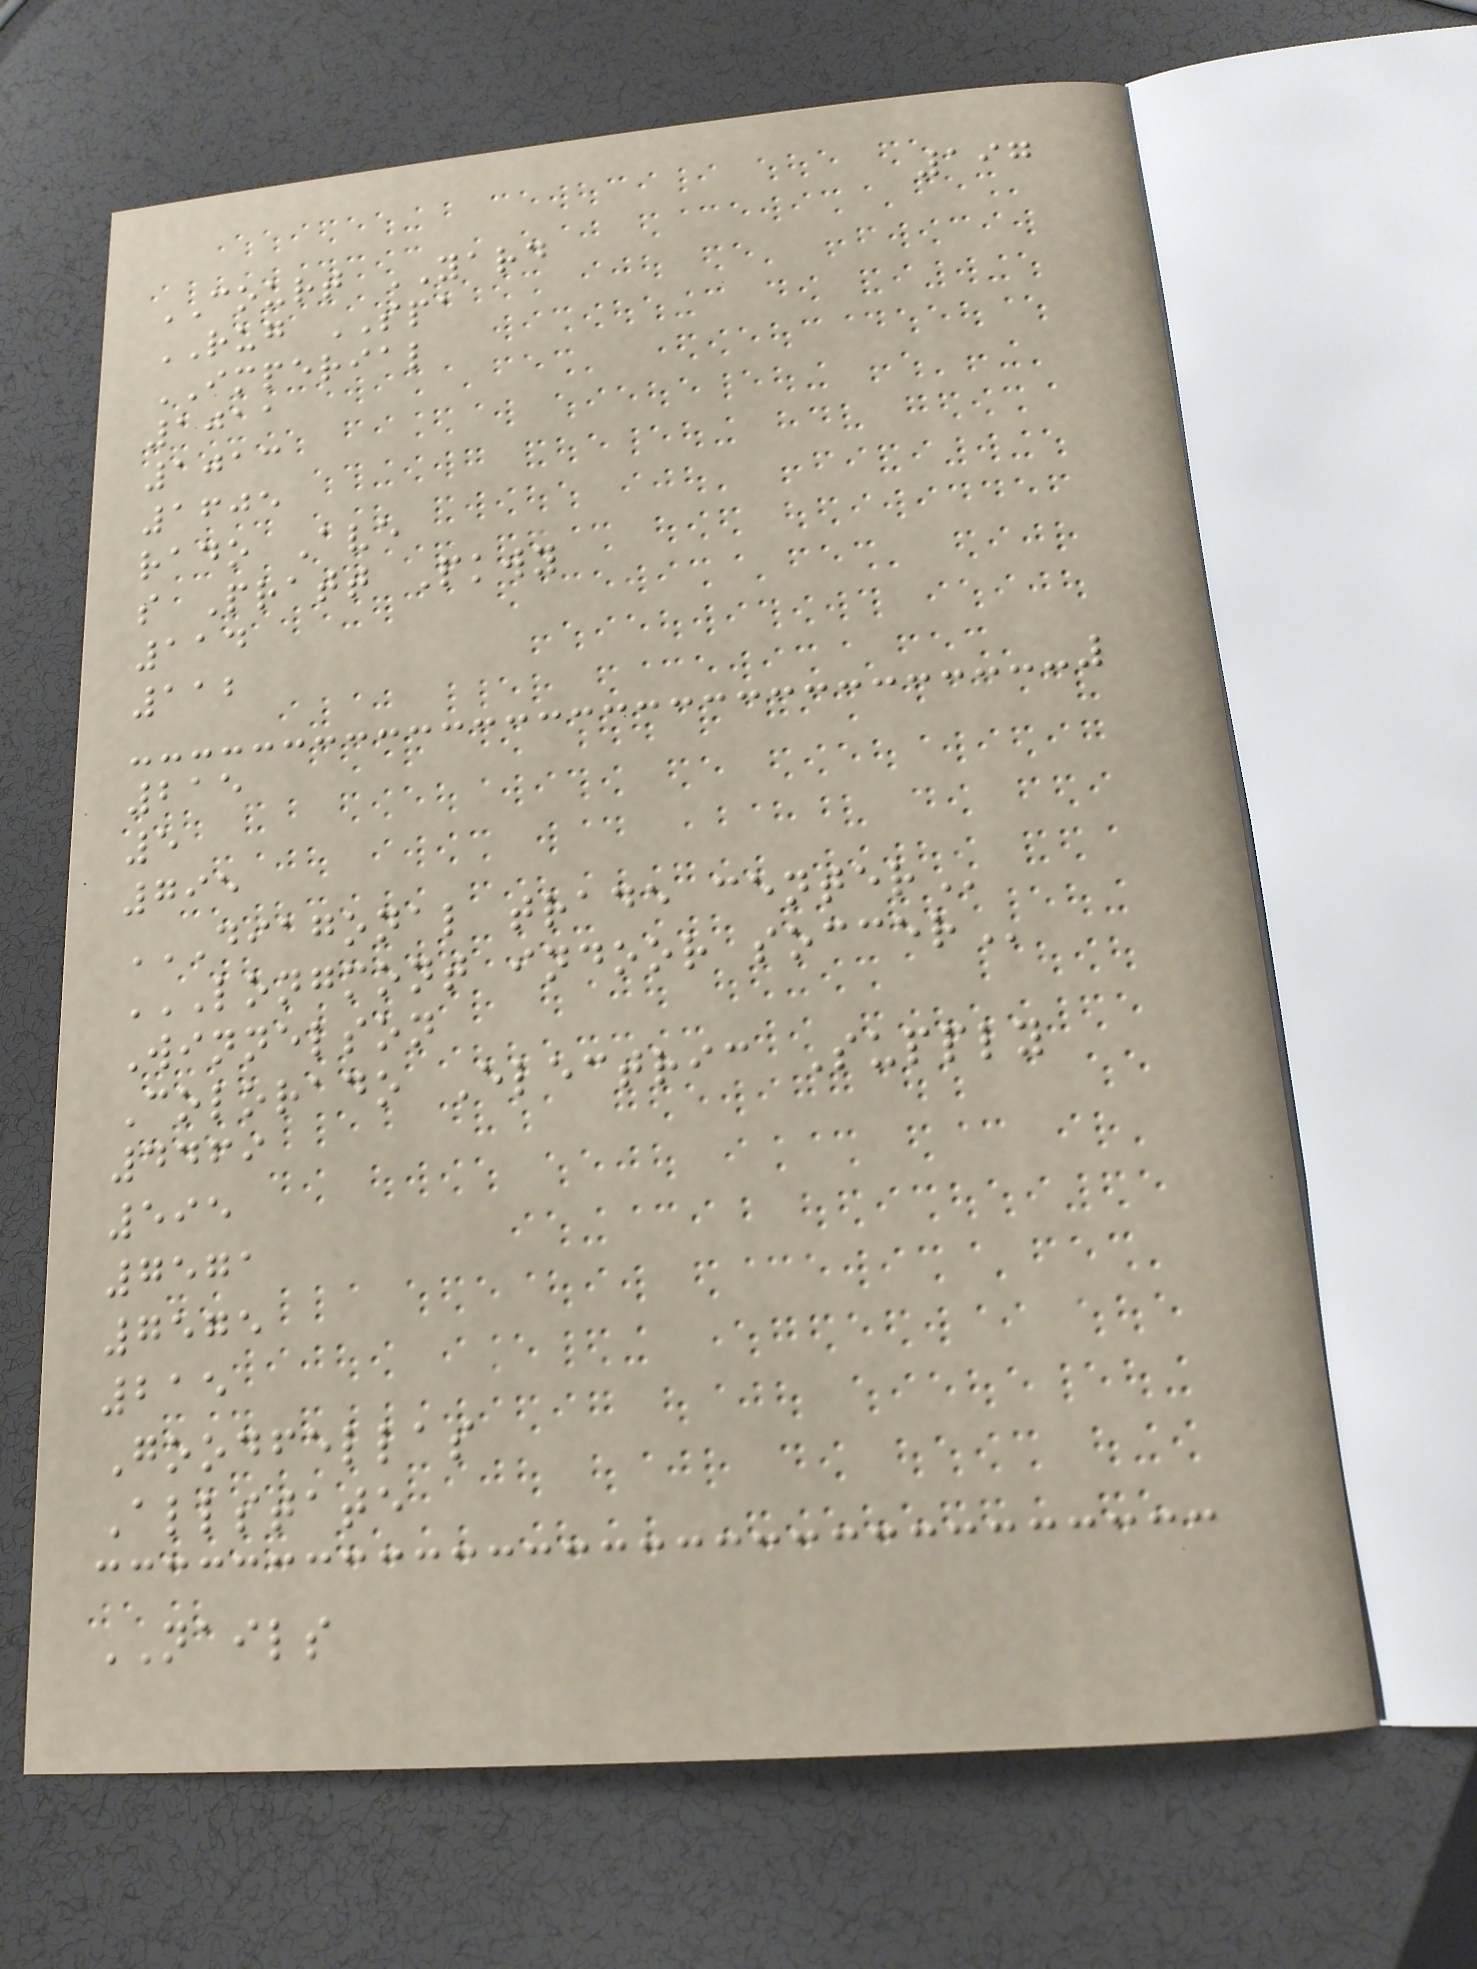197
COURT YARD
RUG SPA
IMPERIAL
1011
1013
1605
rado Ave
s Pratt Pkwy
114
112
215
5
795
DIAGONAL TRADE CENTER
LONGMONT INDOOR SOCCER
Winnelson
Colorado Electric Supply
4469
595
7571
7575
215
Goodfellas
Allstate
NAILS
